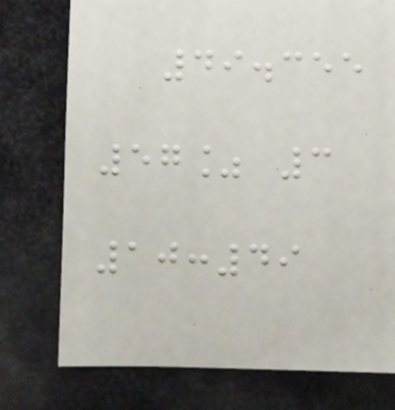49.355
57% 3
10:49
